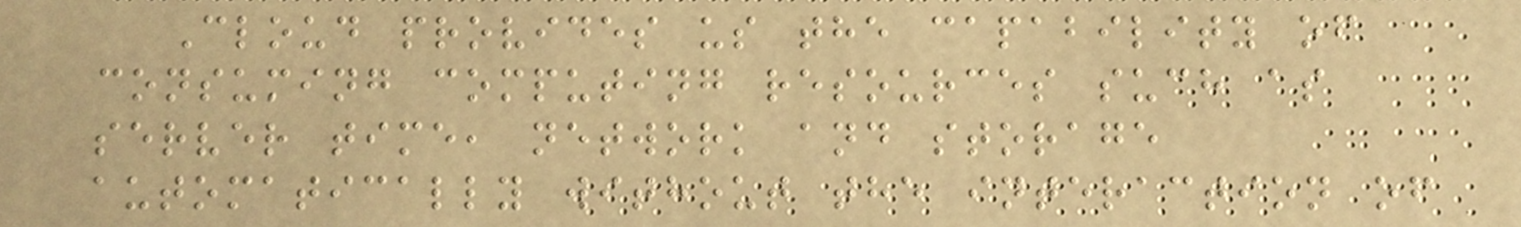Cloud provides us the capability of
consuming computing resources such as
server time, network and storage
automatically without the interaction of
